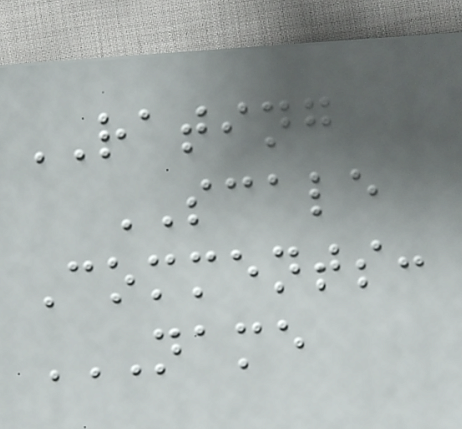RATING
SCALE
Comments:
NAME
